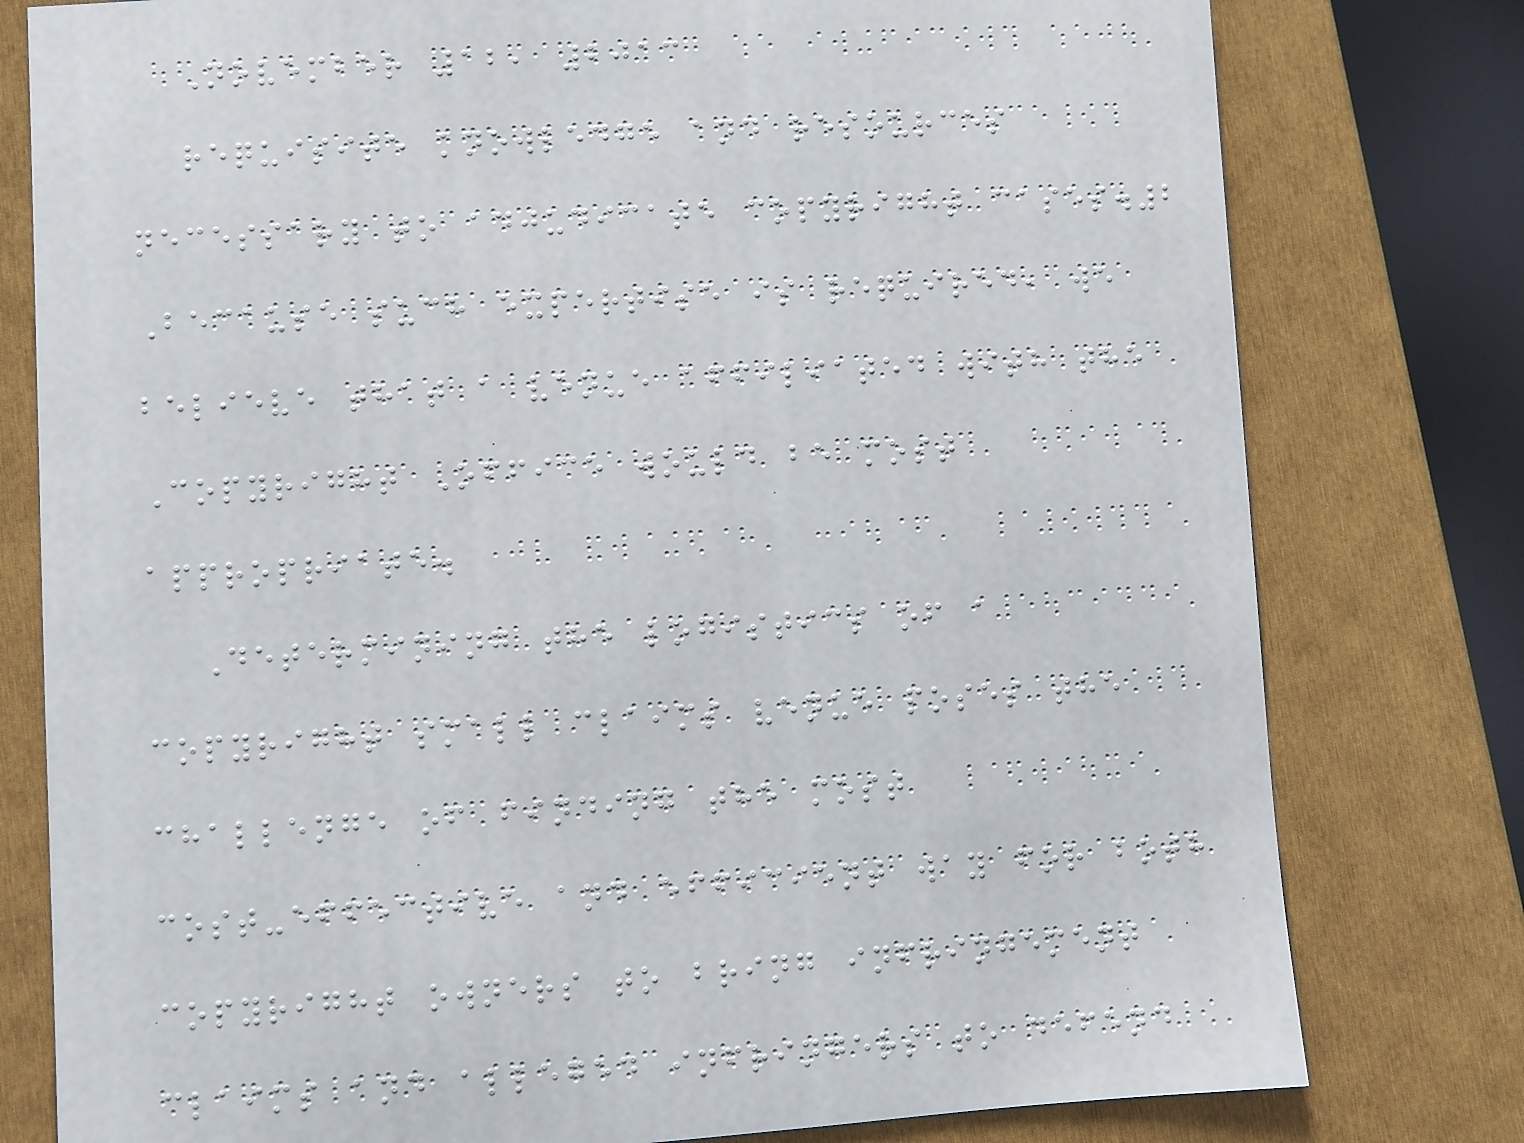November 12, 2013
requisite knowledge and resources
necessary to adjudicate copyright cases.2
Because such expertise is required, we
believe that a venue affiliated with the
Copyright Office would be most
appropriate.
Determining the logistics of a
copyright small claims venue poses the
challenge of finding the most
cost-effective and efficient way for both
copyright owners to bring infringement
claims and alleged infringers to defend
